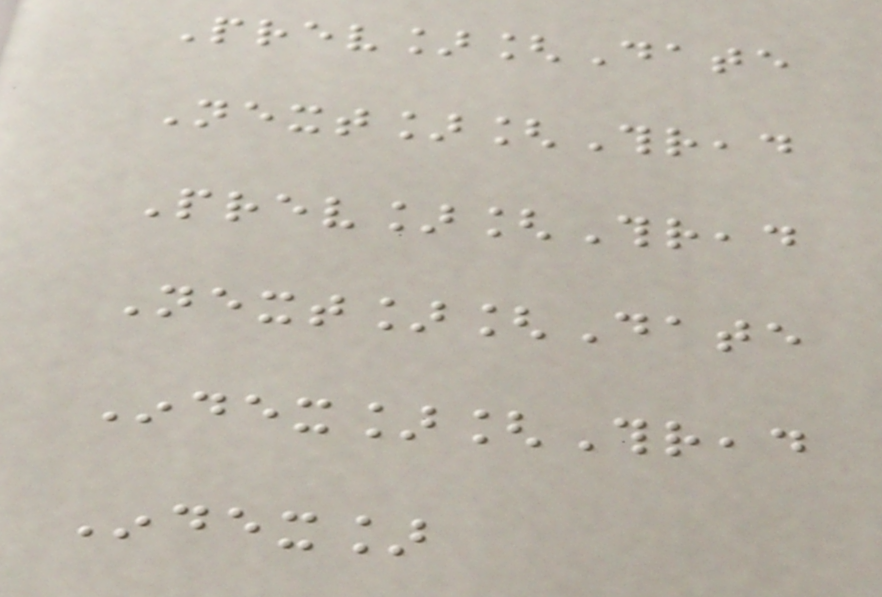Prev][Date
Next][Thread
Prev][Thread
Next][Date
Index][Thread
Index]
